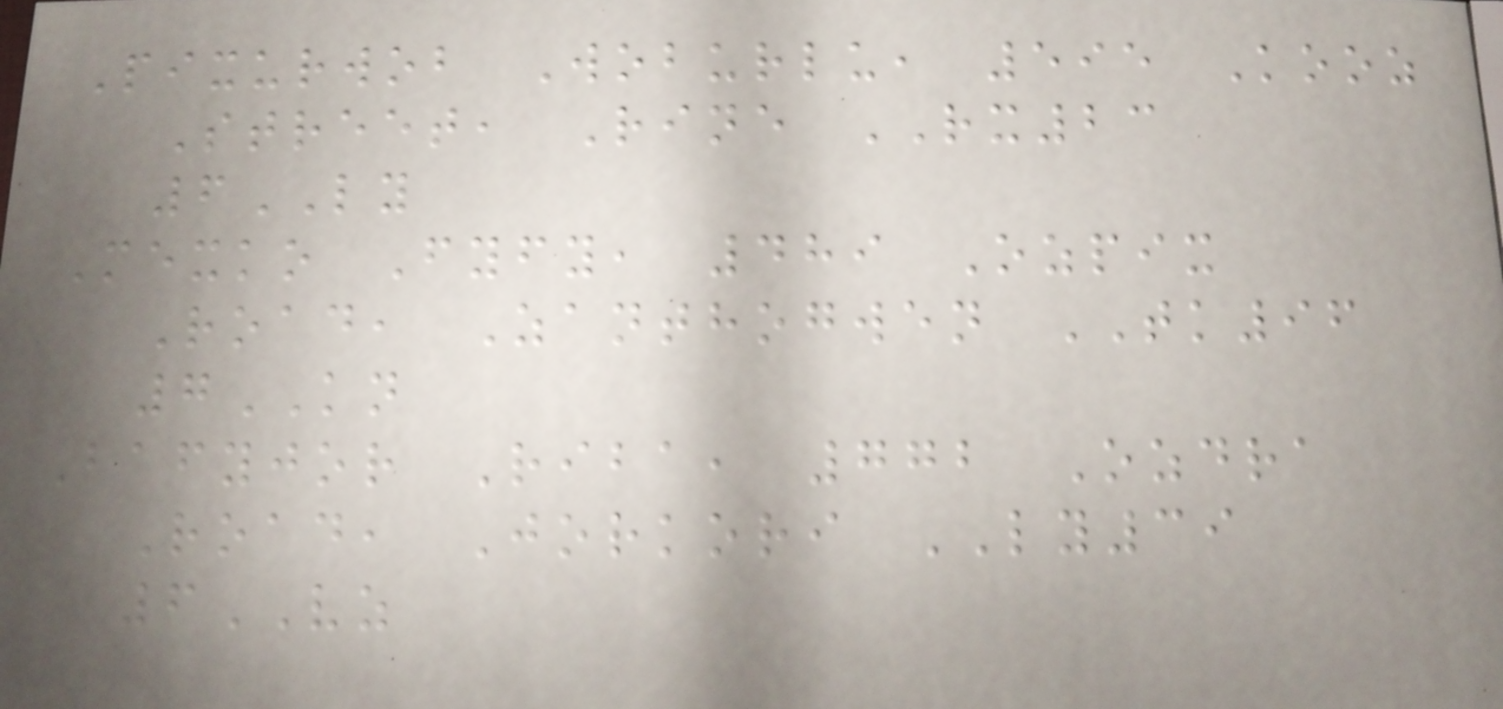Pixurwob Woburlu, 595 Kooz
Street, Rine RX23
6LY
Mexko Fyfy, 489 Ozpix
Road, Zanthogwen TK96
7KN
Bafyjor Riba, 772 Ozdra
Road, Jorkori LY39
6VZ
